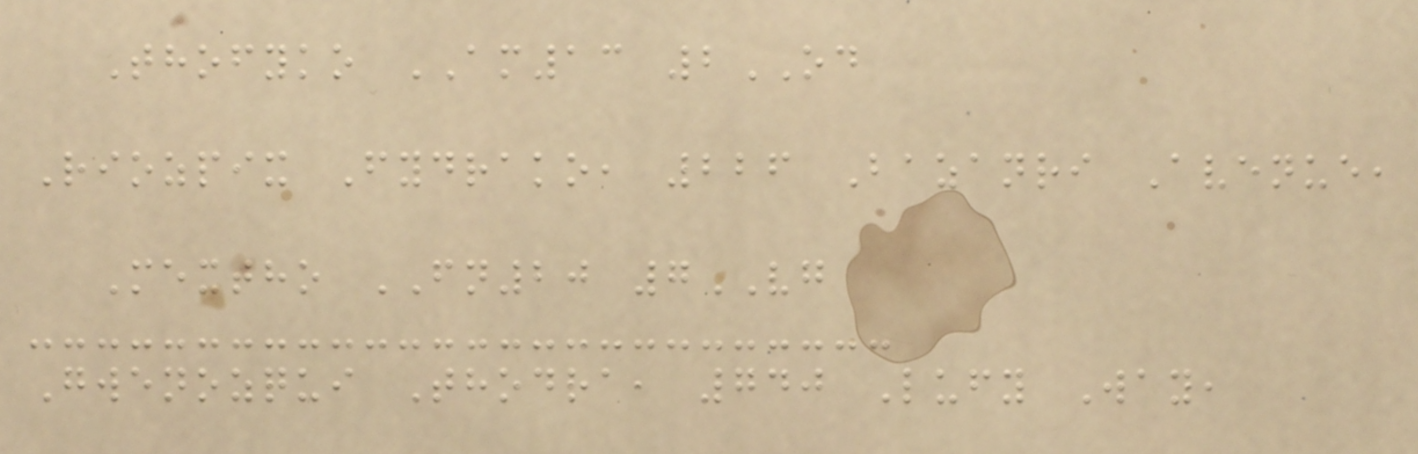Thofyko AM13 2OD
Riozpix Fydrako, 226 Bazanri Avenue,
Mextho FN20 7VG
Gwenozqui Thodra, 740 Lufy Way,
